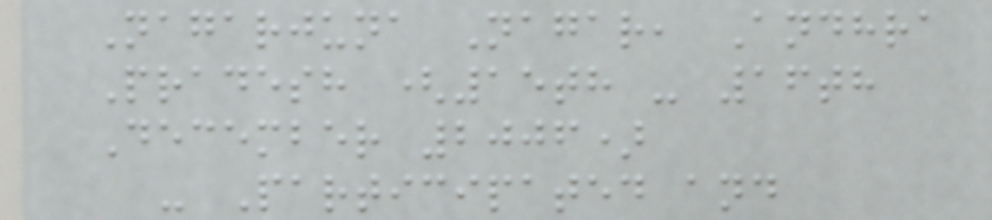Nagarjuna Nagar, Andhra
Pradesh (15th - 16th
December 2006)
- Participated and
